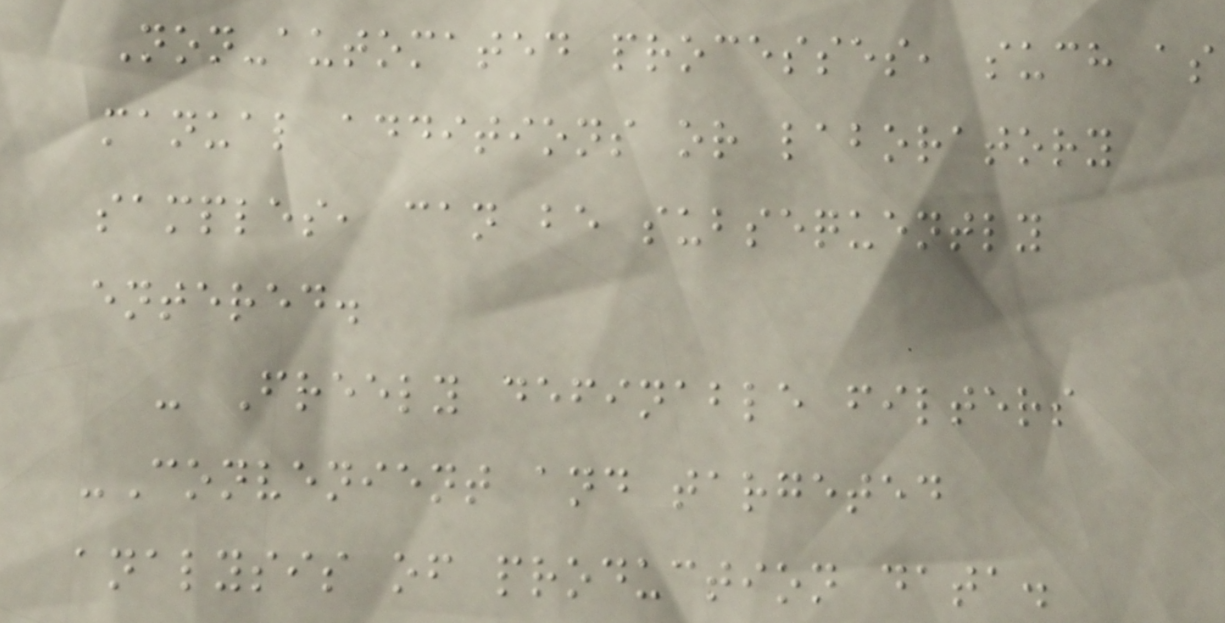Non-automated processes, such as
manual additions or laboratory
samples, can be subsequently
entered.
- Freely definable filters
-Convenient and targeted
analysis of production data.
